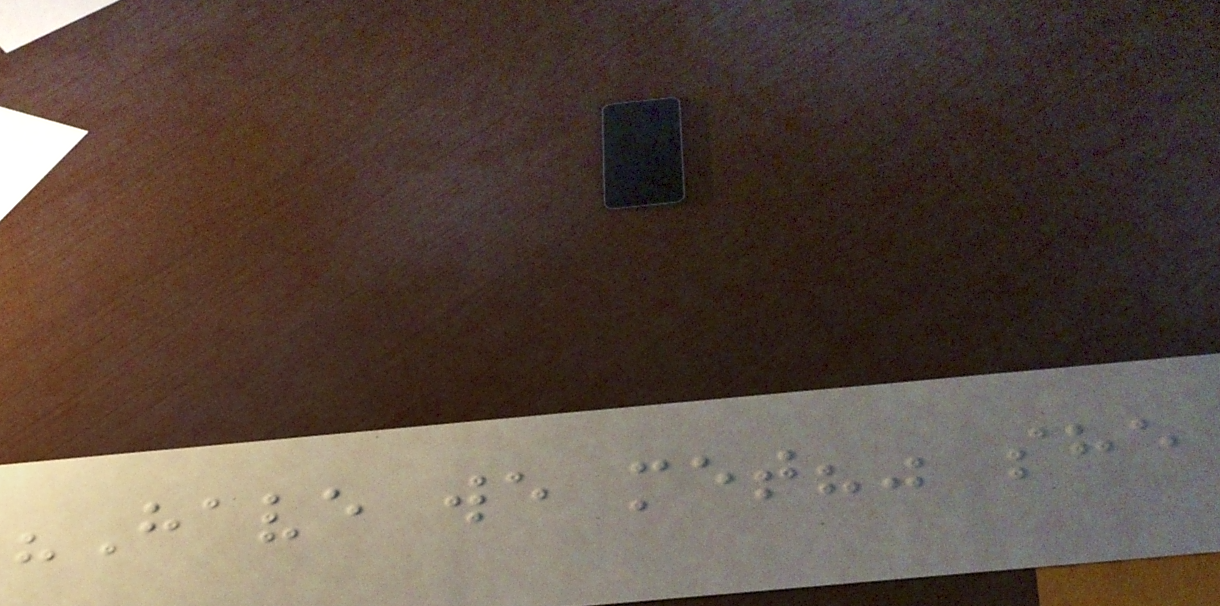"Have we met?" she
